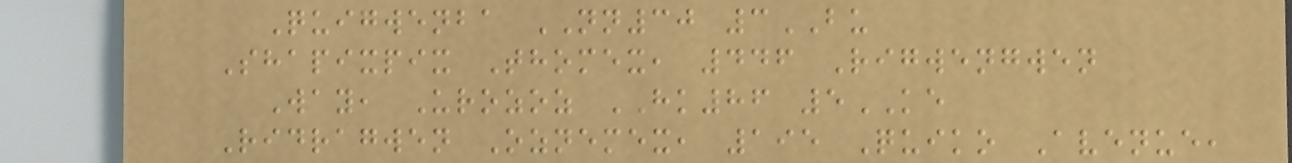Quigwenba NN30 3BU
Shapixpix Thomex, 446 Rigwengwen
Way, Urozoz HK86 5KE
Ridragwen Oznemex, 195 Quiko Avenue,
